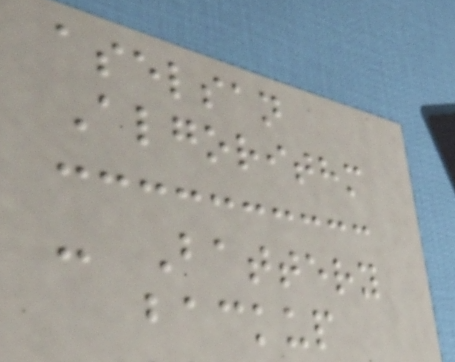aselsan
Algorithm
- Battery
backup
